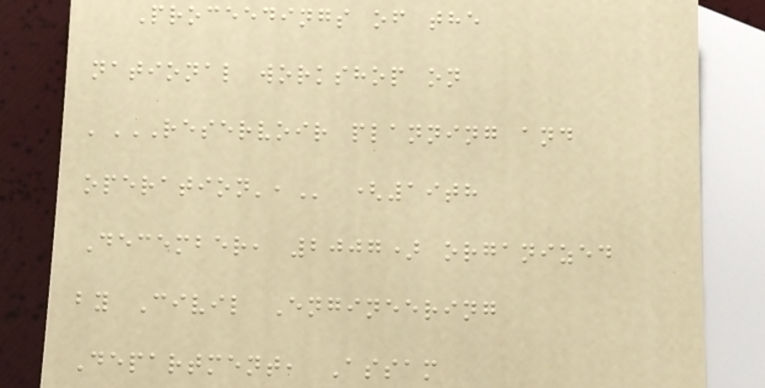Proceedings of the
national workshop on
'RESERVOIR PLANNING AND
OPERATION', (19th
December, 2007) organized
by Civil Engineering
Department, Assam
